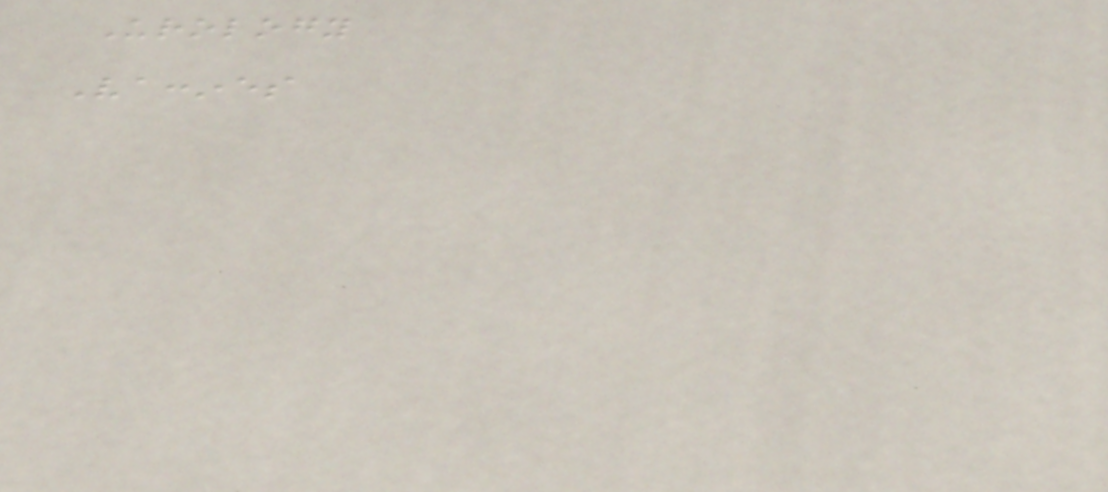Urology
Vaccines
